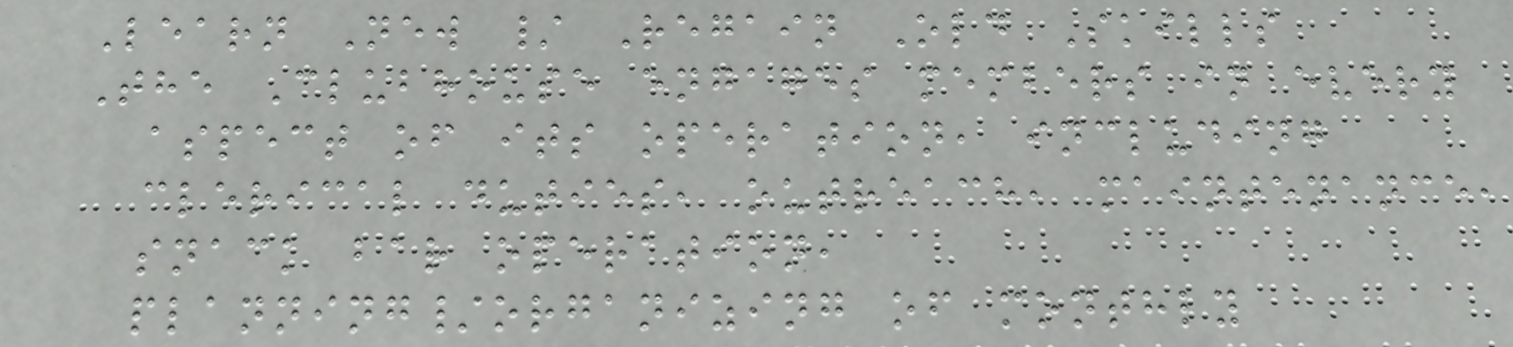Learn New / Regain Old Skills
The Clubhouse engages members in every
aspect of its operation, including
clerical duties, outreach, maintenance,
snack bar operation,
planning/organizing of monthly
